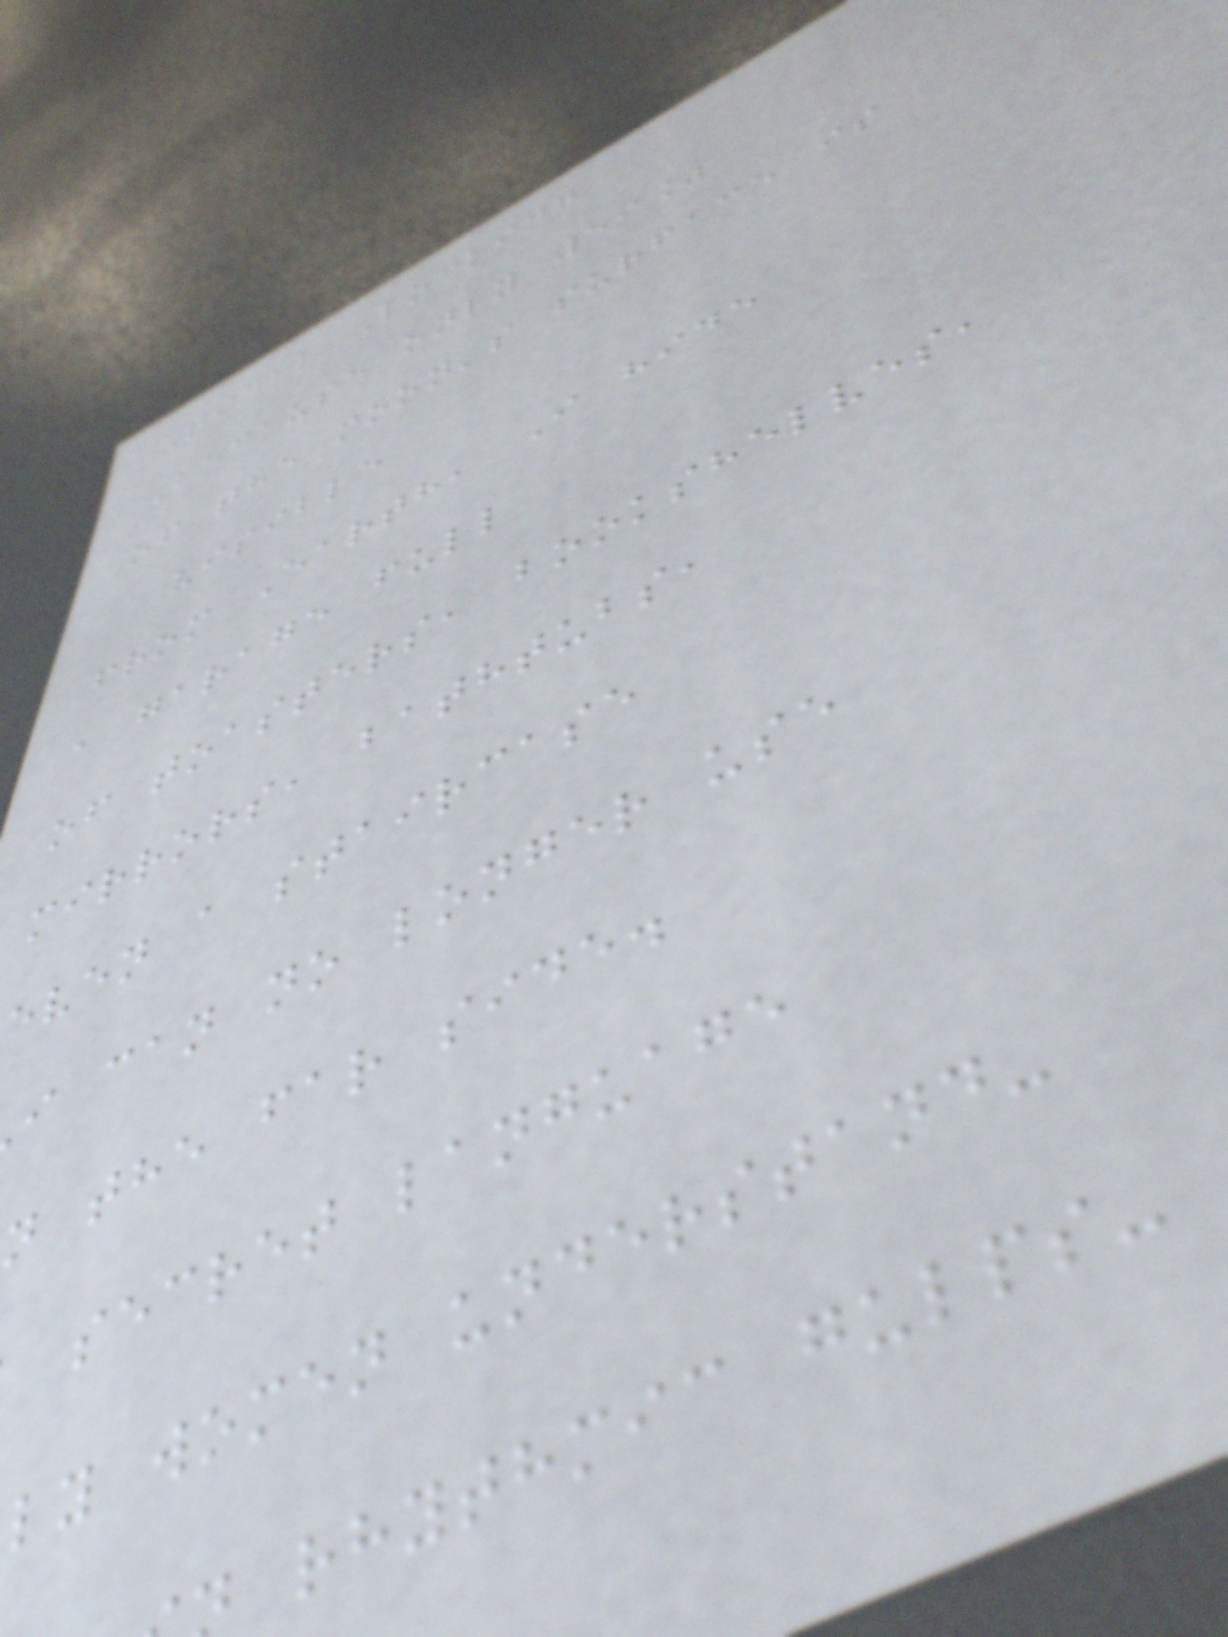Tidal Locking
Because only 59%
of the moon's surface is
visible
from Earth, I hide
a garage full
of toasters, bookshelves,
mirrors, bathtubs,
even a staircase
i can no longer use
n the far side.
secret language
ly women understand-
rhythmic gulps-
